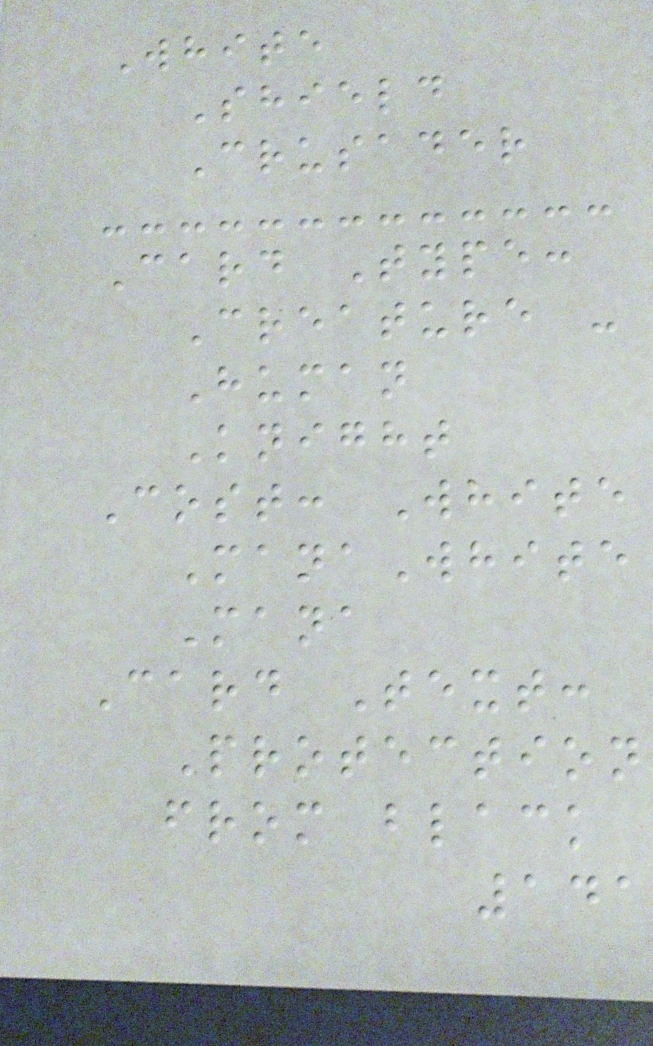White
Shield
Crusader
Card Type:
Creature -
Human
Knight
Cost: White
ManaWhite
Mana
Card Text:
Protection
from black
141
